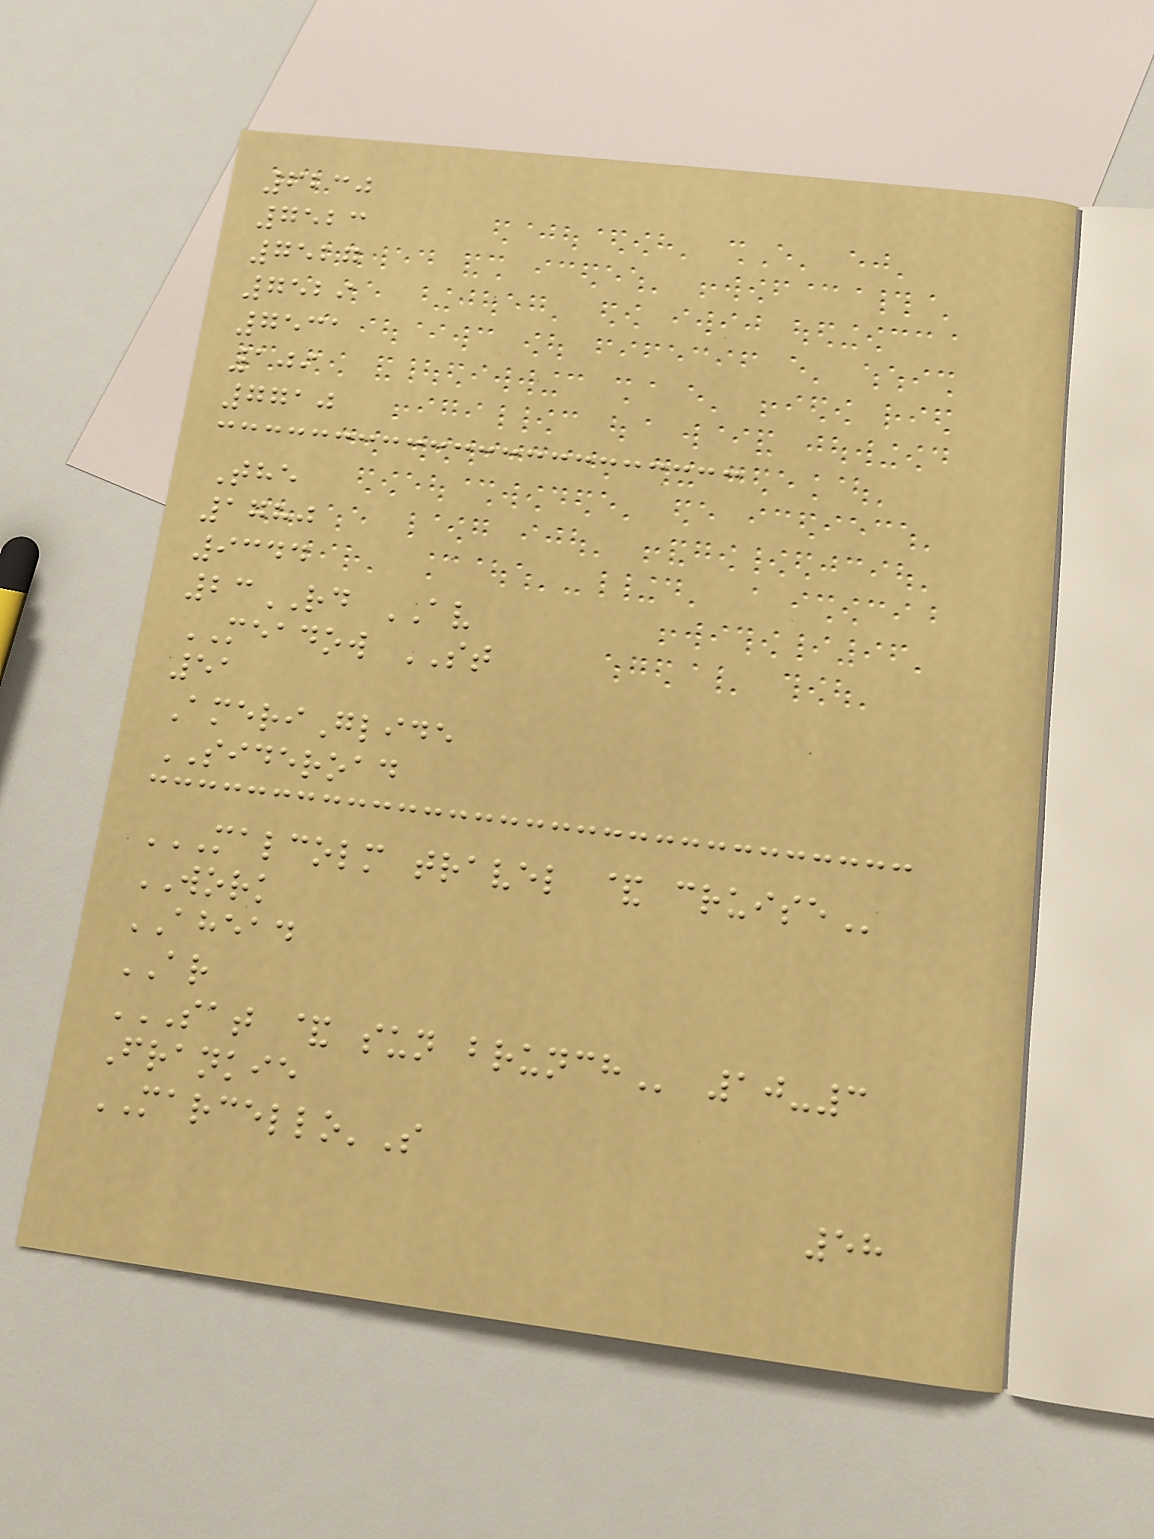6230
7523
7527
7529
7531
109
7710
The
1780
9344
23RD AV
MEADOW ST
51
AmeriGlide
SIDEROAD
MALCOLM TRAVEL & CRUISE
WORK
AHEAD
AR
SAT & SUN BRUNCH 10-3
Frankie
MARCELLO'S
58
